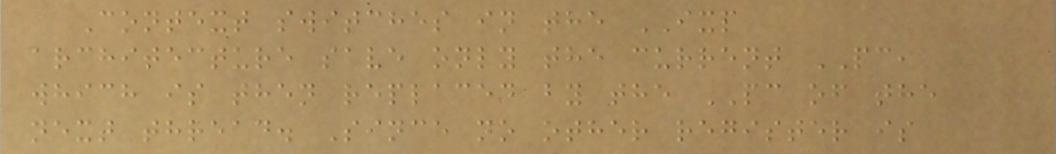Context switches in the IXP
architecture save only the current PC,
which is then replaced by the PC of the
next thread. Since no other register is
